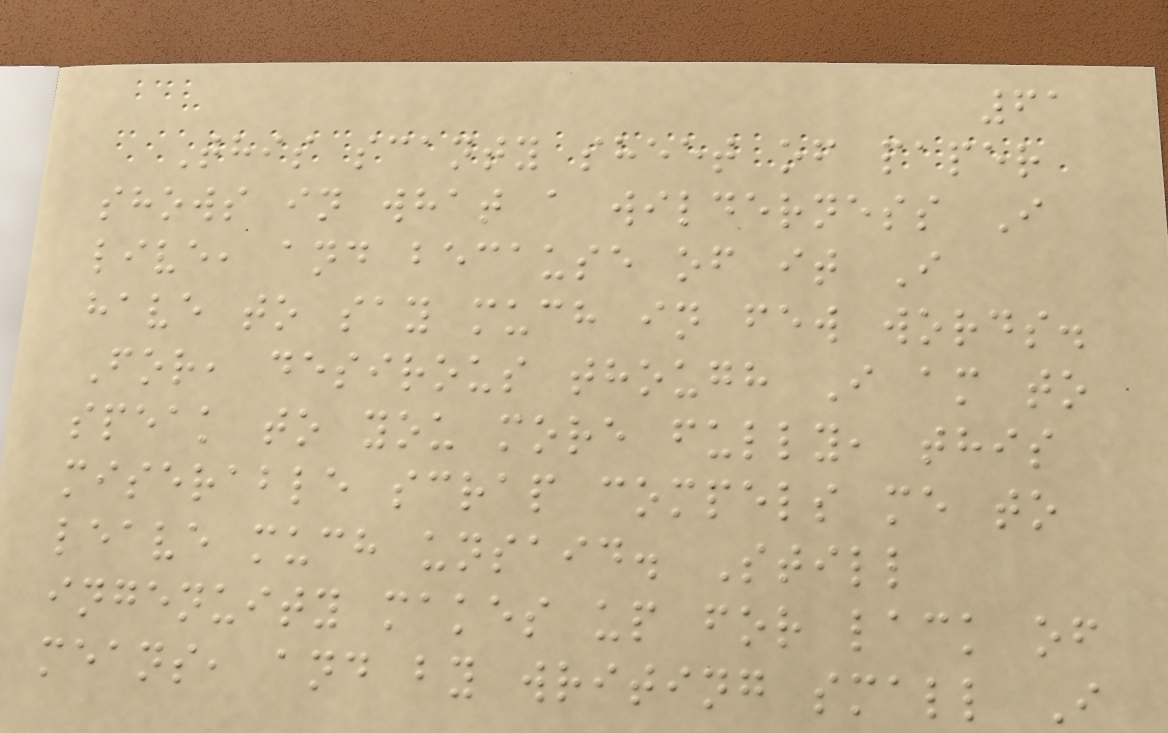61
This scanty sheet of paper
shows in what a wilderness I
live, and because of it I
have to say much in few words.
For, desirous though I am to
speak to you more fully, this
miserable scrap compels me to
leave much unsaid. Still
ingenuity makes up for lack of
means, and by writing small I
